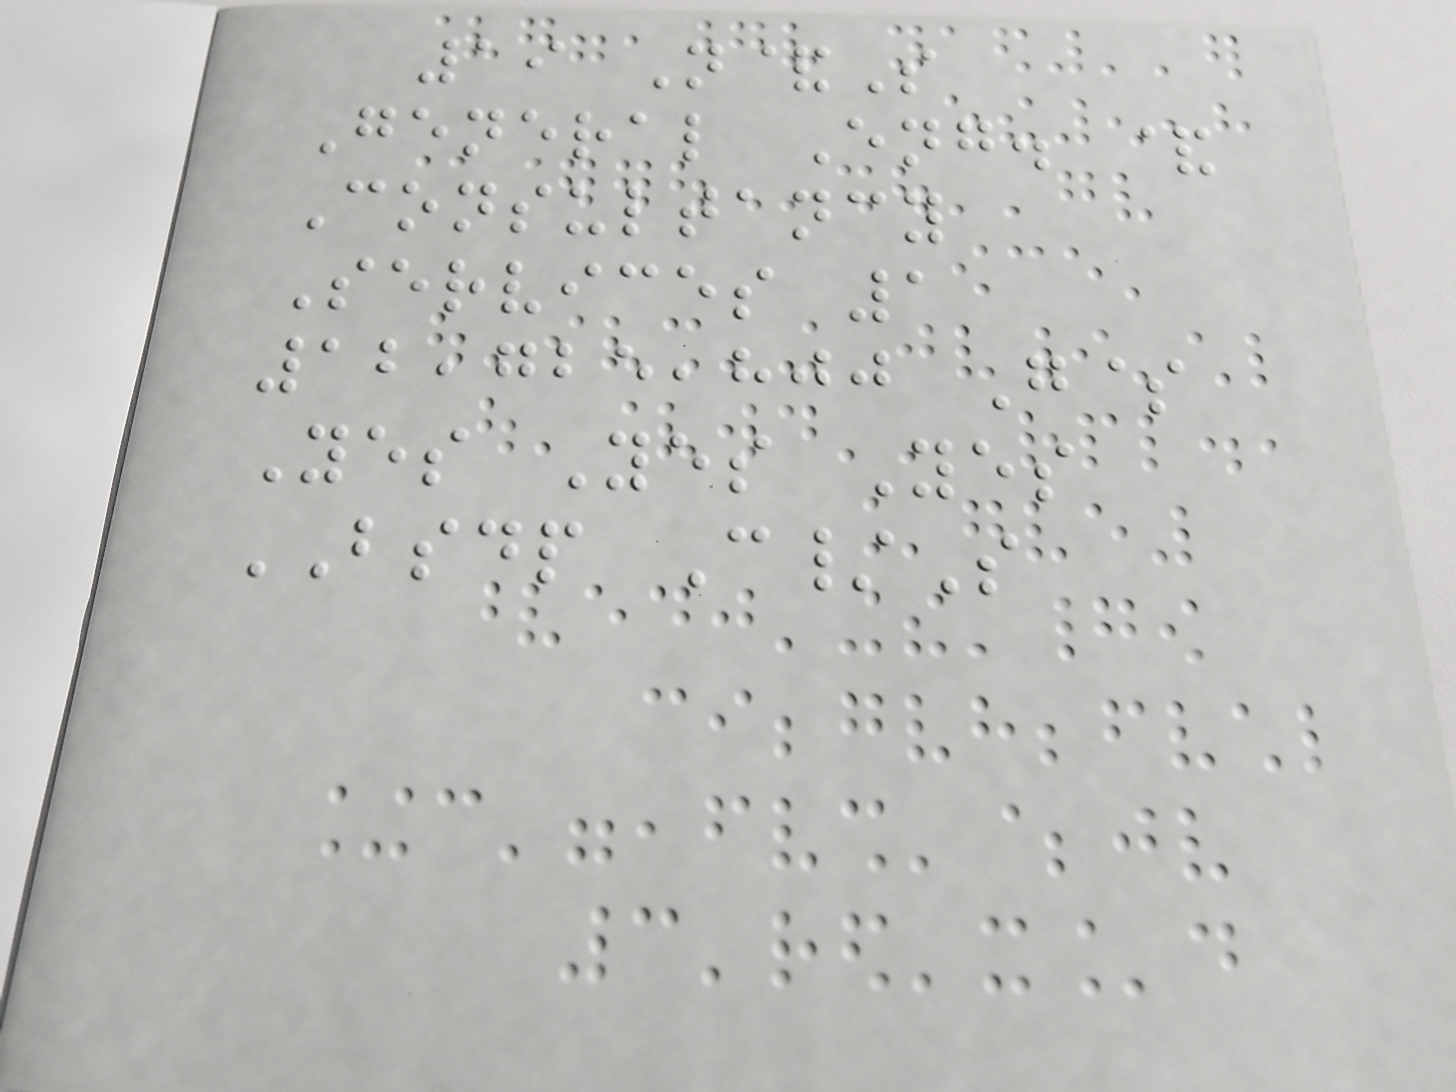19 N&S
General Eng. &
Consultancy
Services 1
12,725,800 G$
Yes Yes Yes
BSDP C/S
